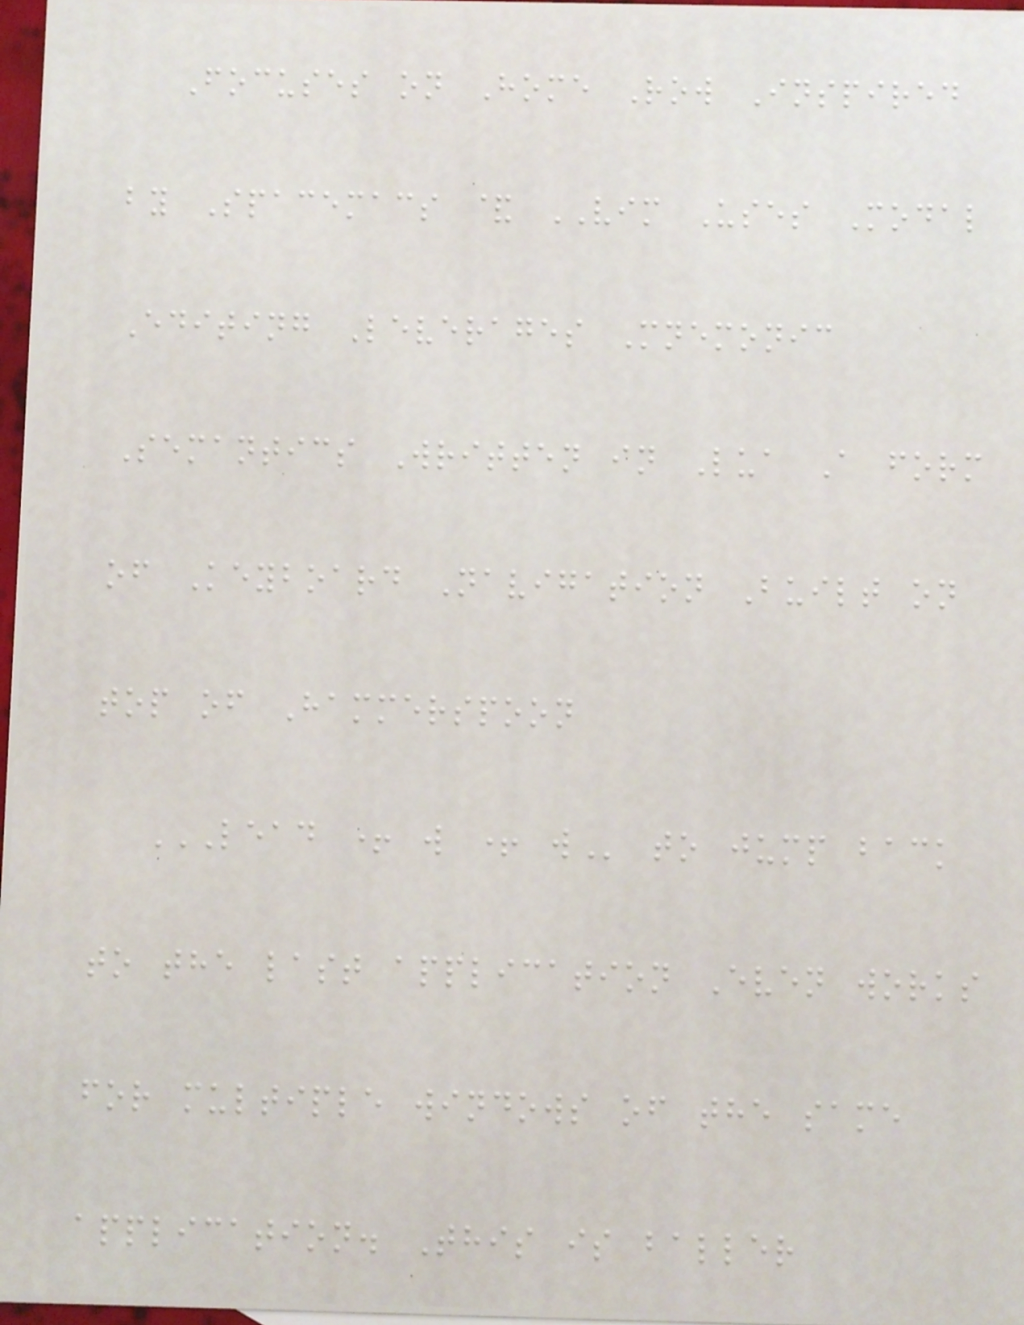Focuses on Home Row Inspired
by Spacemacs & VIM Uses Modal
Editing Leverages Mnemonic
Semantics Written in Lua A form
of Keyboard Navigation Built on
top of Hammerspoon
LEAD + W + W to jump back
to the last application Even works
for multiple windows of the same
application. This is baller
